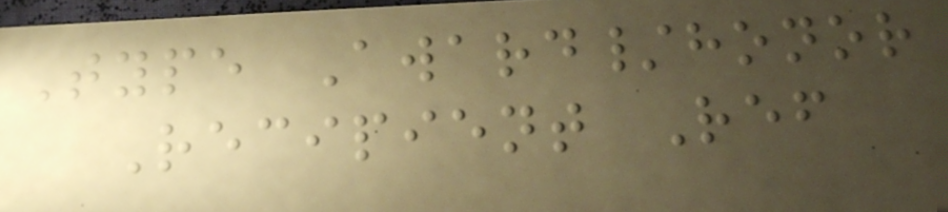Type Award/honor
Recipient Ref
